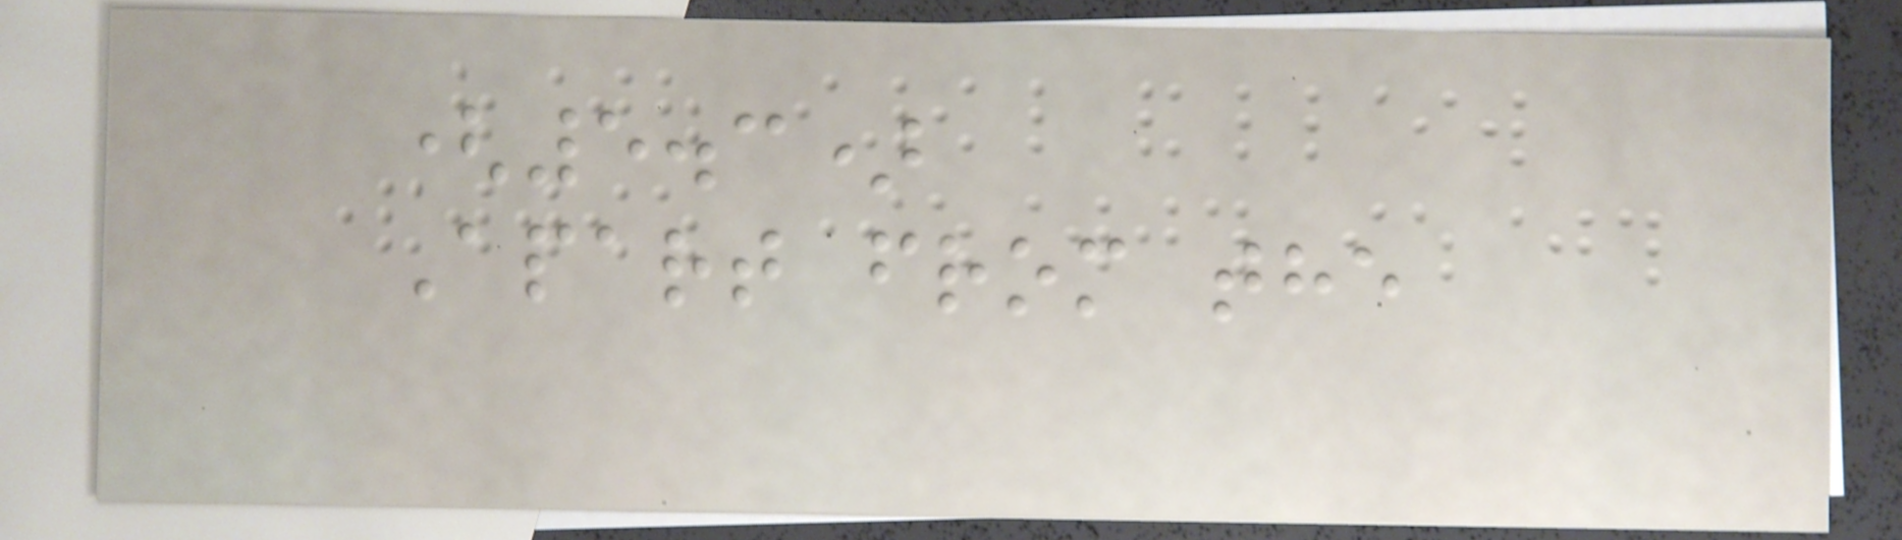(5.3)
Apart from the
